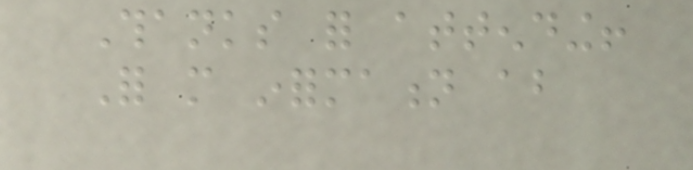Thanks for attending!
For more information about
